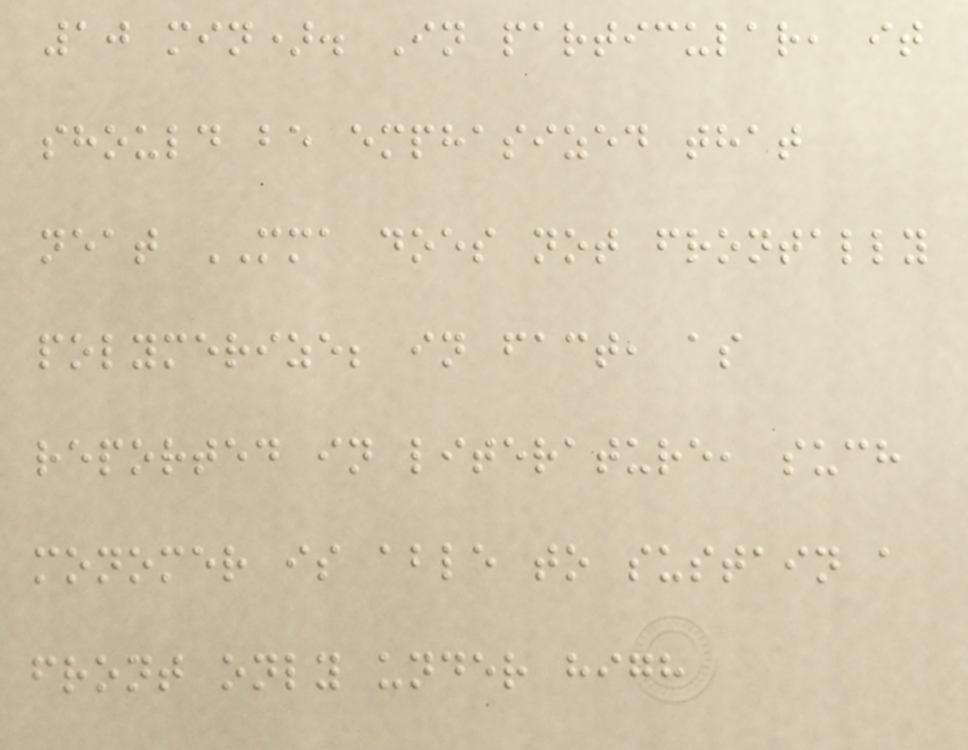10 min). In particular, it
should be emphasized that
neat MMA does not frontally
polymerize; in fact, as
reported in literature, such
monomer is able to sustain a
front only under high
